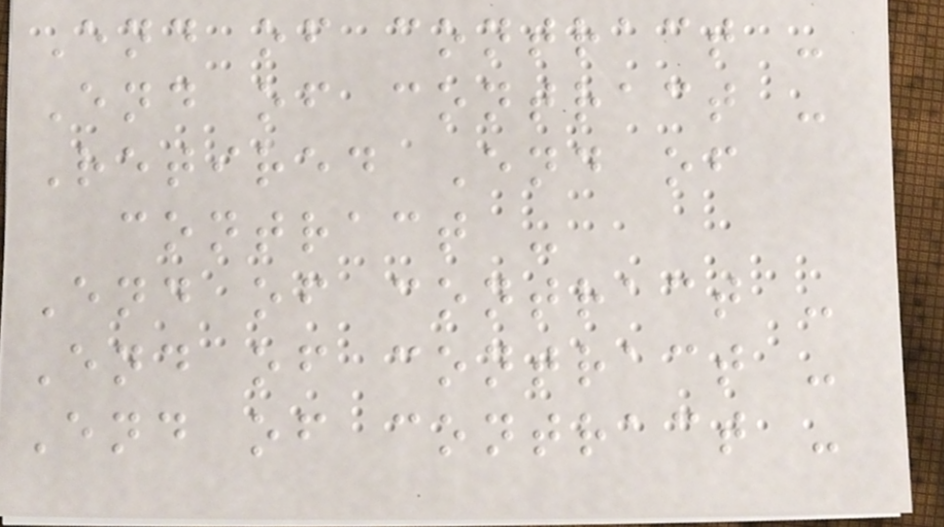End of contract -
End of contract -
Retired End of
contract -
End of contract -
End of contract -
End of contract -
